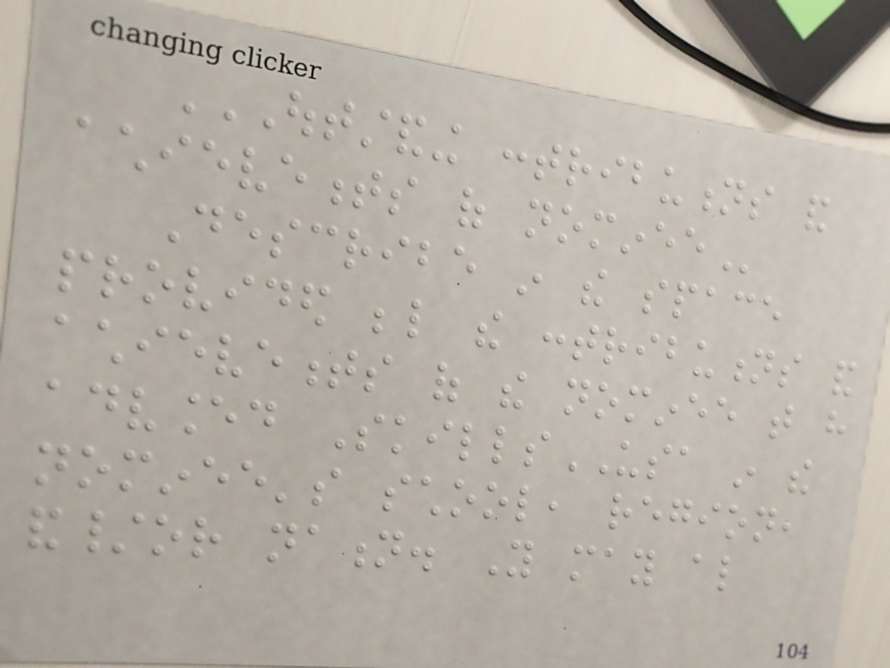OUTSTANDING CONTRIBUTIONS AND
ACHIEVEMENTS OF NOMINEE
Describe in the space
provided below the contributions and
achievements of the nominee that have
advanced SkillsUSA in the
nominee's school, region,
and/or nation. You may also
